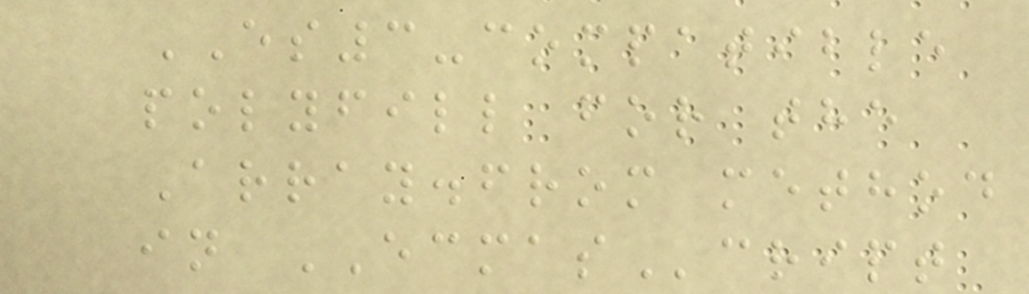ES3-compatible
polyfill for the
Array.from method
in ECMAScript
